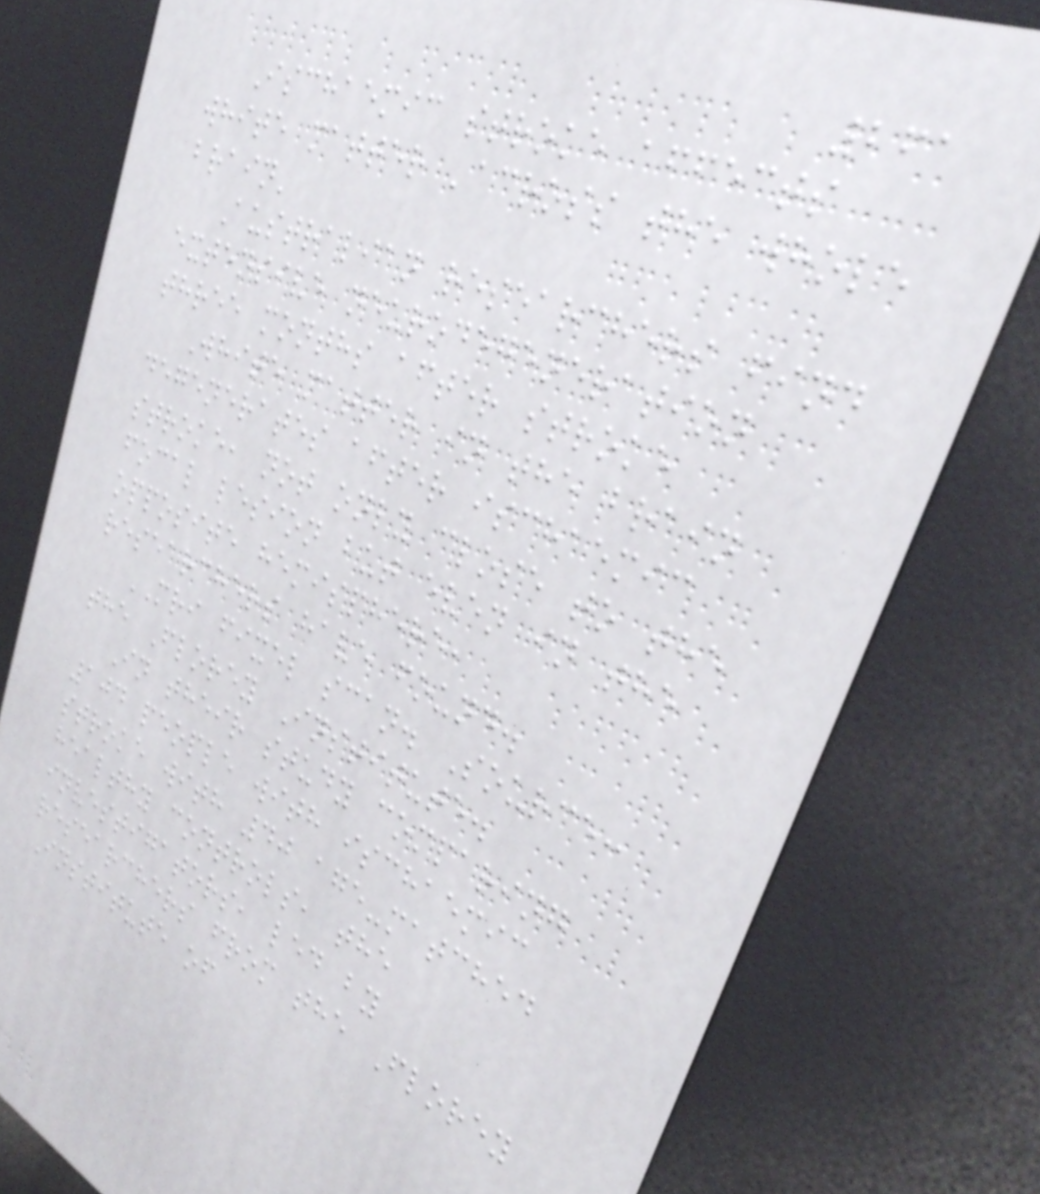261
Ischaemic stroke affects
white matter 'across the whole
brain'
Australian researchers find
extensive neurodegeneration
three months after stroke
White matter in the brain
degenerates after ischaemic
stroke, not only close to the
focal lesion but even in the
opposite hemisphere,
researchers have found.
MRI fixel scan. Source:
the Florey Institute.
In their study comparing
104 people with ischaemic
stroke with 40 age-matched
healthy controls, the
investigators, led by
researchers from the Florey
Institute of
